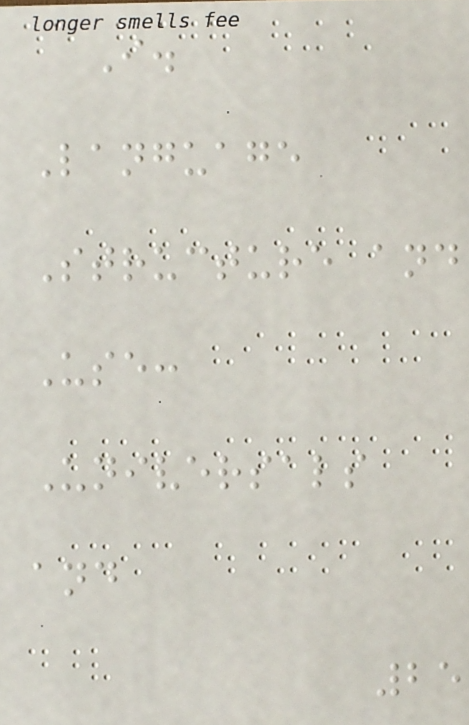I.
Language
Structure and
Use:
Universals
and
25
